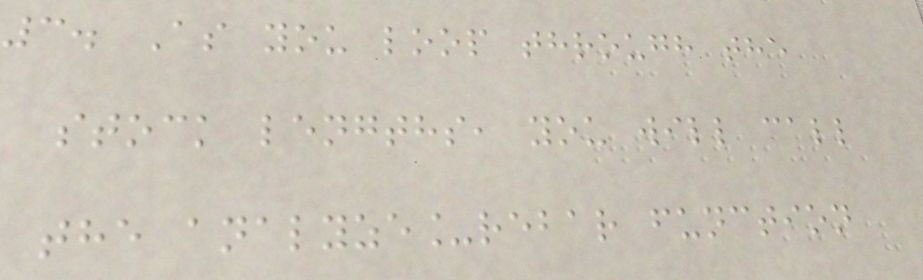3. As you loop through the
stock lengths, you will call
the analyze_rebar function
